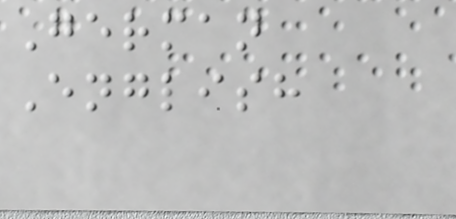German
English
